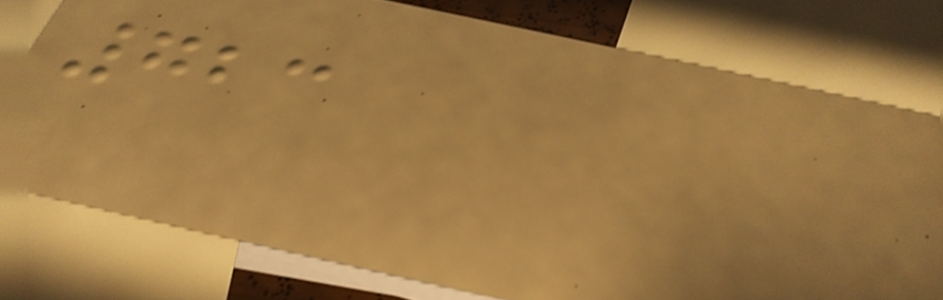723
